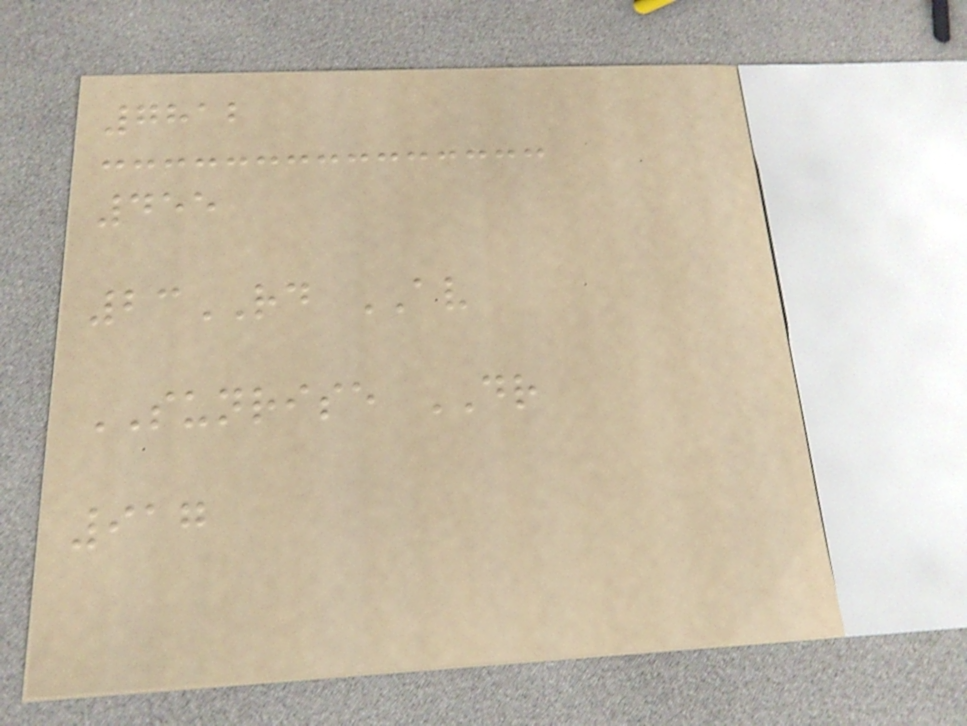7812
455
23RD AV
SUNRISE DR
917
